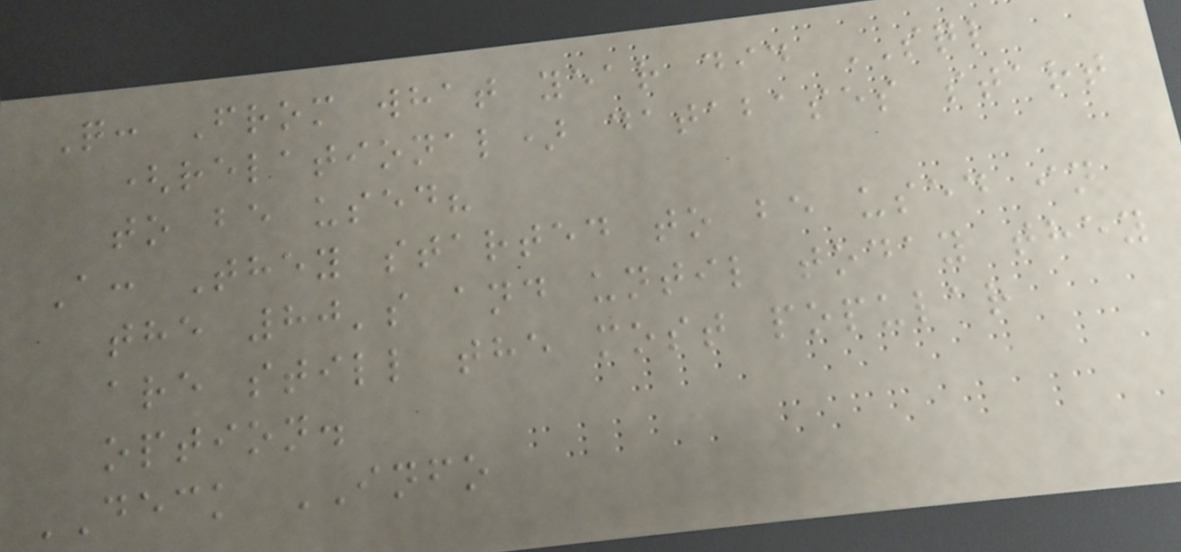Q: From what year did SQL
(relational) databases start
to be used?
A: They started to be used in
the 80's and until today they
are still the most popular
option.
DECK INFO
